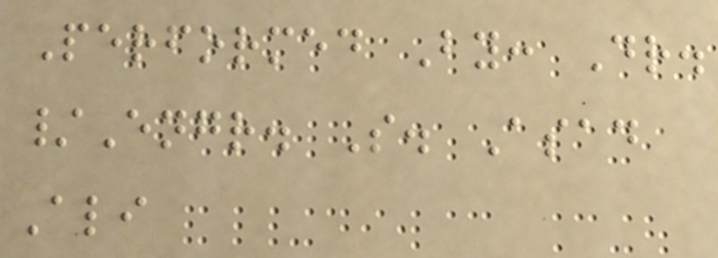Performed By: Dr.
/Engr. S. Asad
Ali
